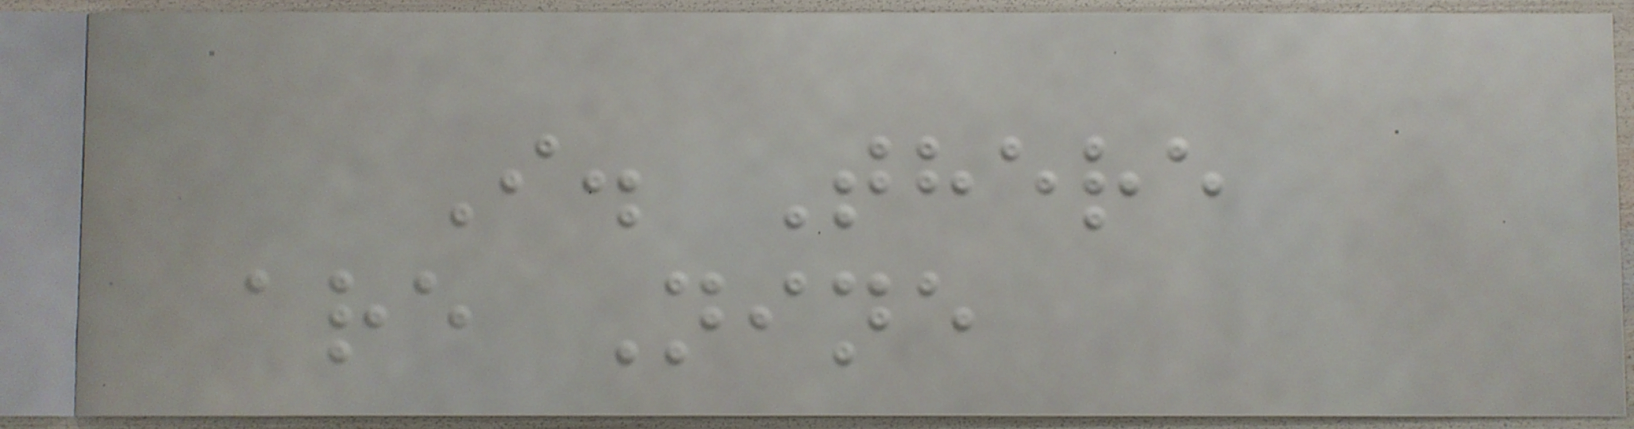I. There
are Nine
